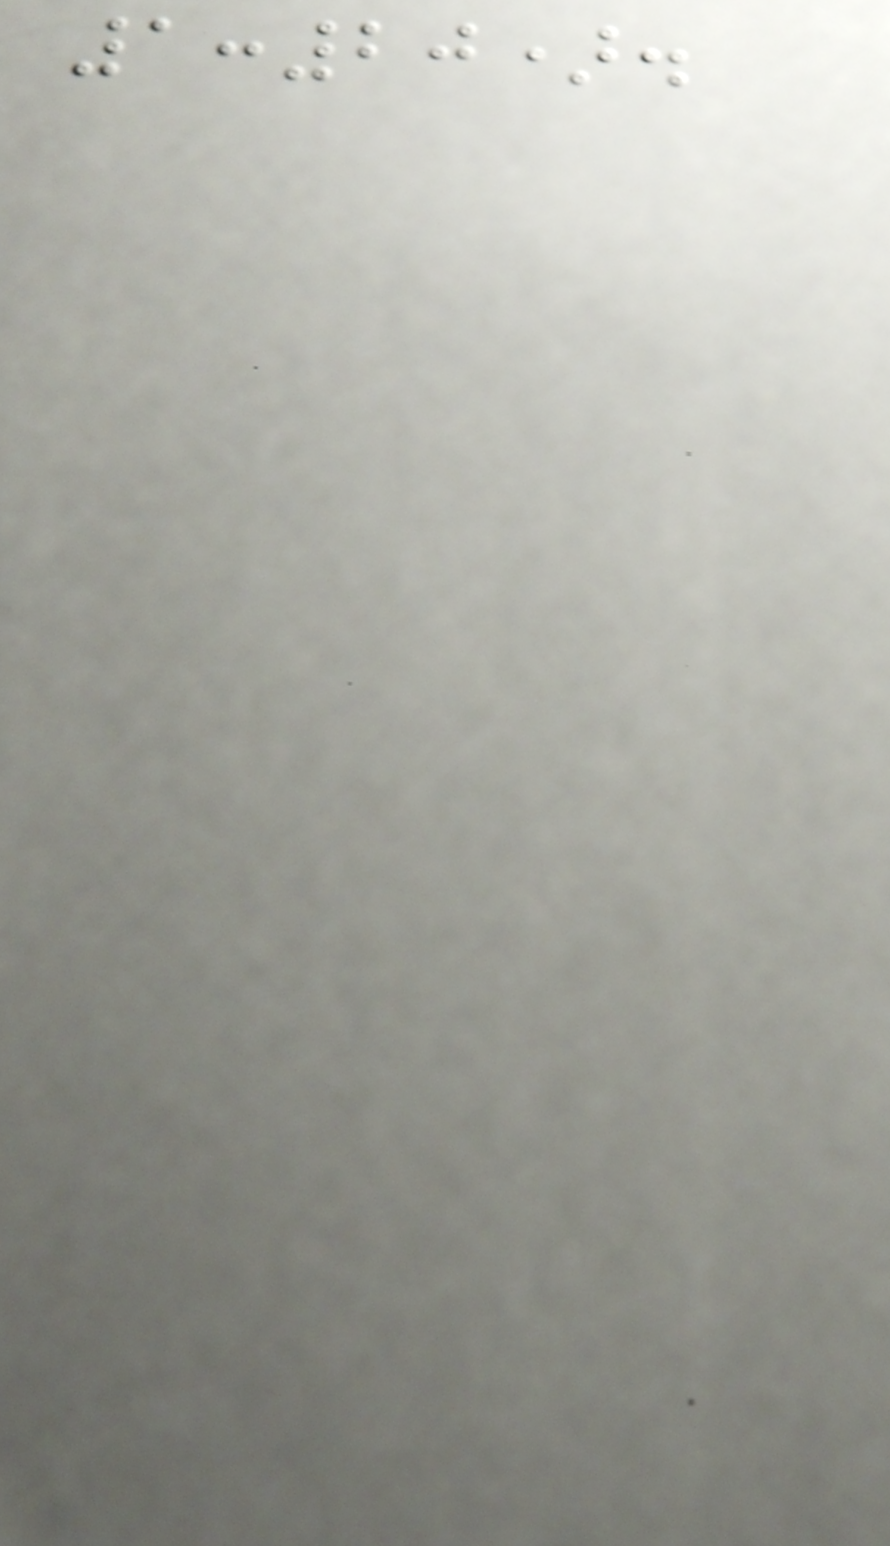1:20).
